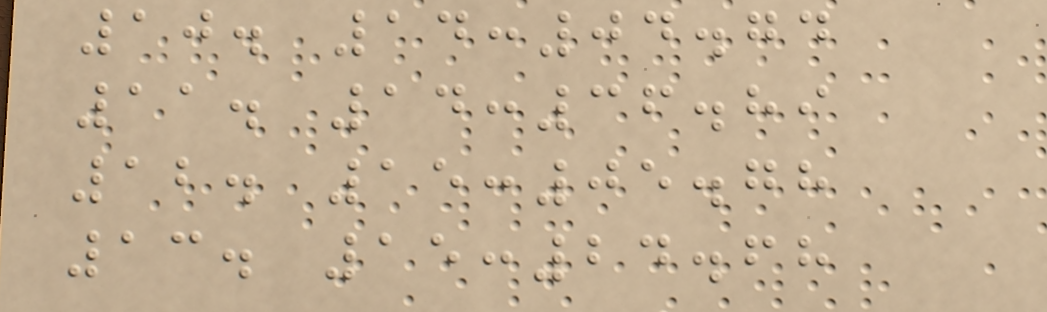10. 14:04.74
11. 14:36.89
12. 15:05.78
13. 15:24.68
